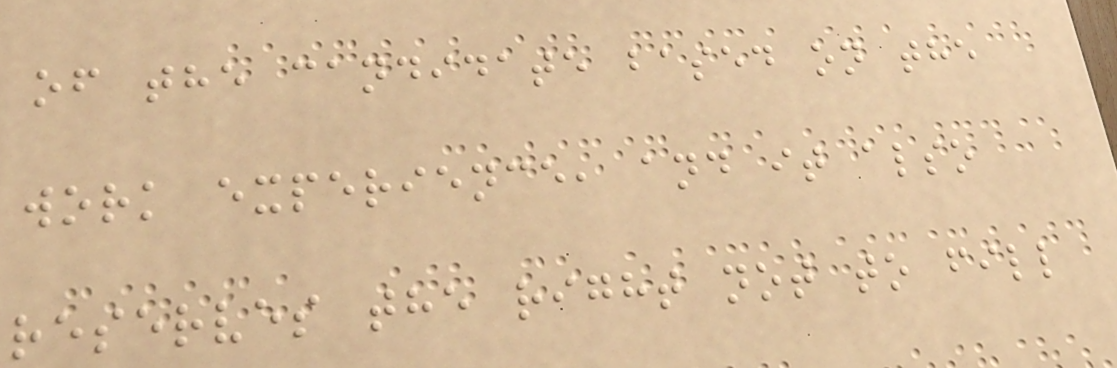of the candidate based on the
work experience, and it also
reserves the right not to fill
